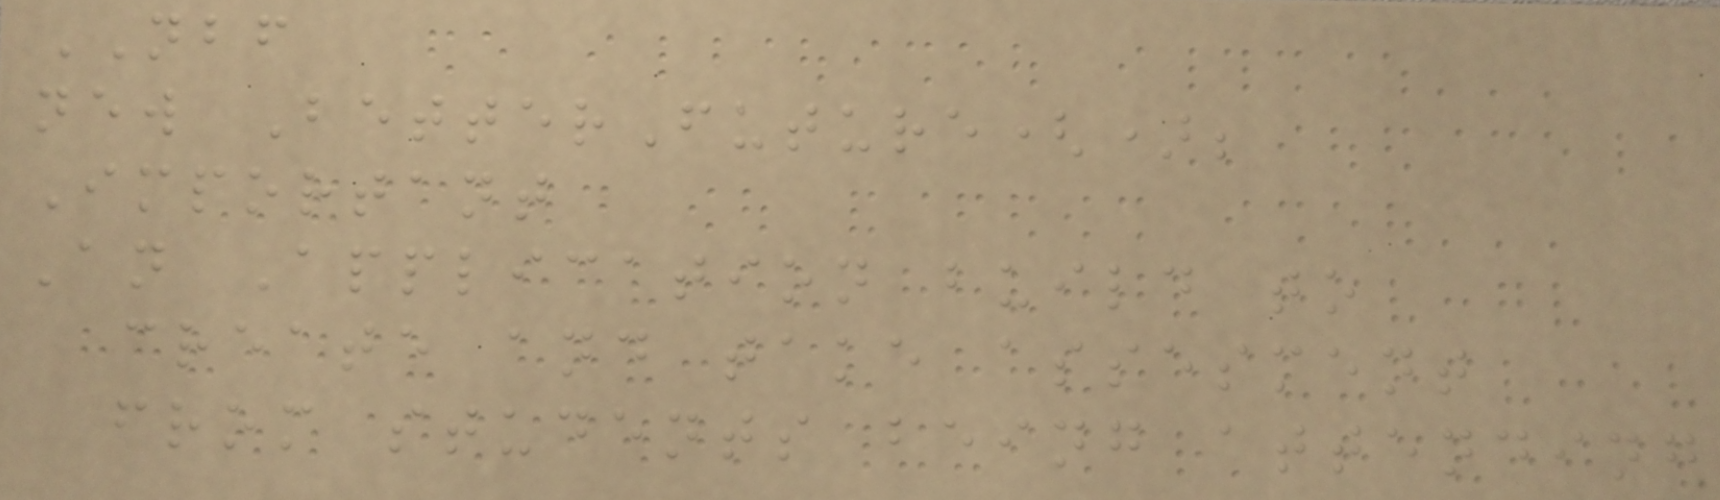NBF
new BetterFuture();
Important
An Application build to
create and take assesment
from students being attending
